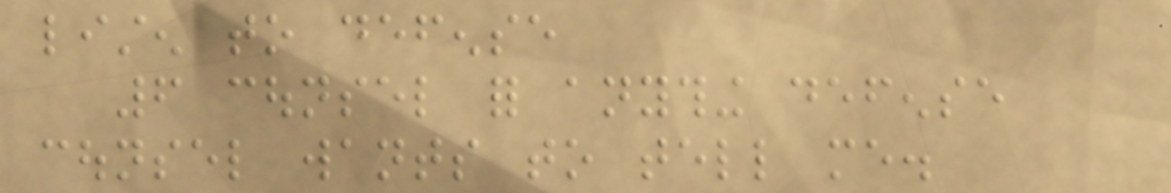listen to defense
6 counsel for anything defense
counsel wants to tell me.
